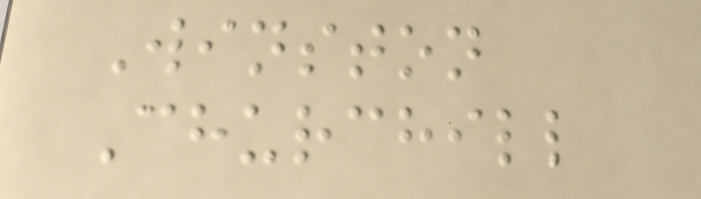Winston
Churchill
